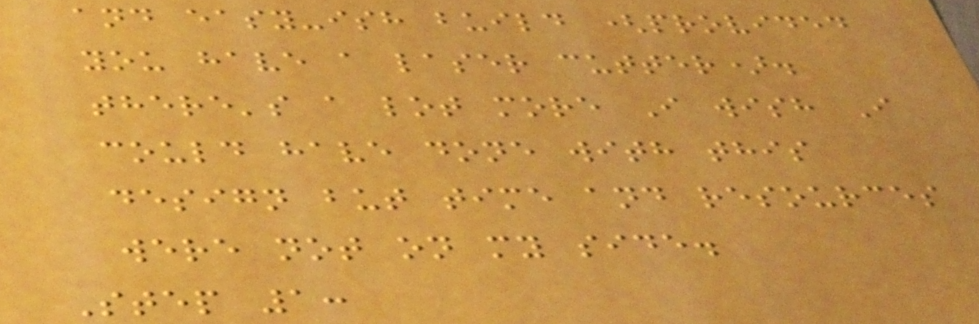and easy-ish build (provided
you have a laser cutter).
there's a lot more I wish I
could have done with this
design but time and resources
were not on my side.
Step 1:
